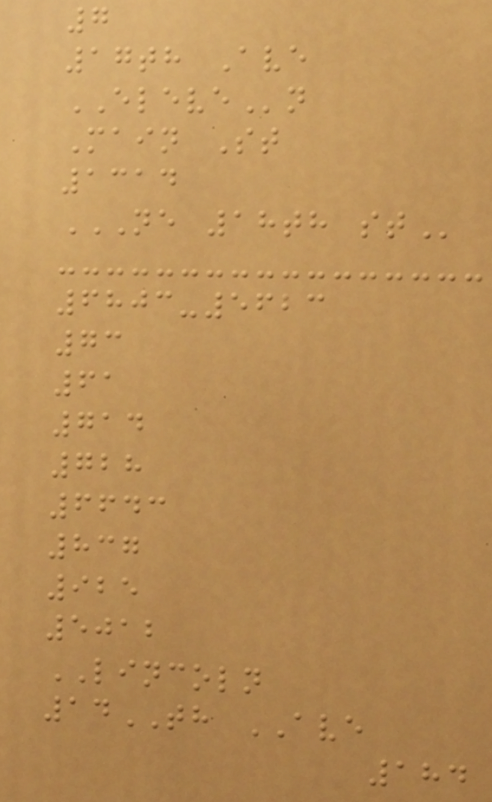7
17th Ave
ELEVEn
Main St
1314
NE 18TH ST
6803-5623
73
61
714
728
6643
837
925
5012
LINCOLN
14TH AVE
184
